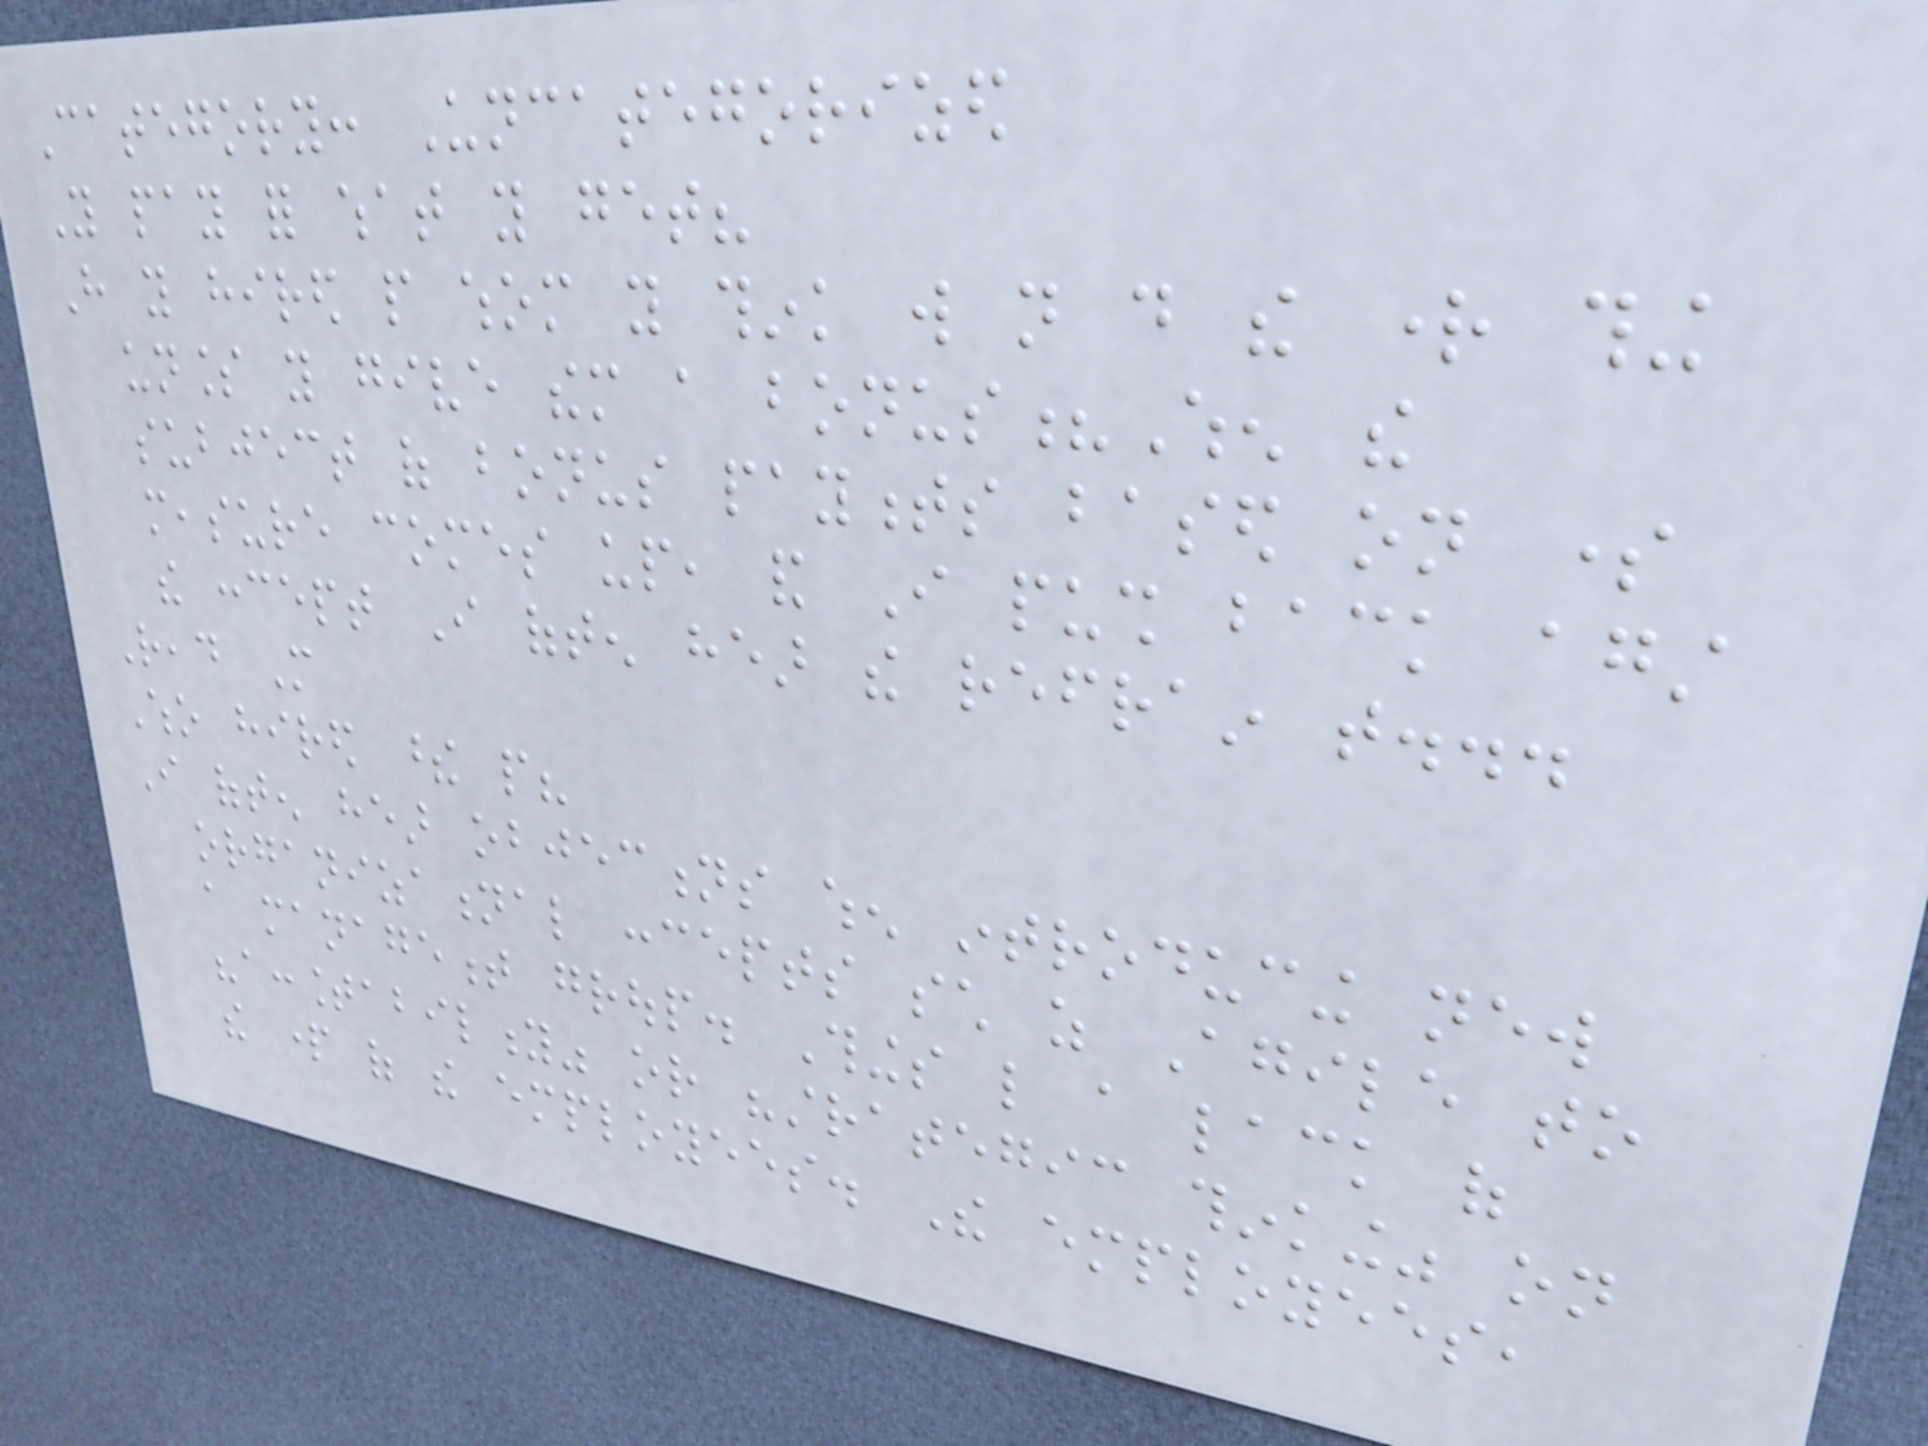Category: Uncategorized
You pay for what you get?
Have you hired people whom you think will not do the right thing
unless you give them a bonus?When the
subject of bonus payments based on some
measure comes up, and I push back against
the concept I often hear the refrain that...
Read More
Who hired these people?
I often hear objections when introducing new
organizational concepts such as Agile to
a management group. Things like a lack of
"accountability" or "strategic thinking" on
the part of the employees. The employees,
